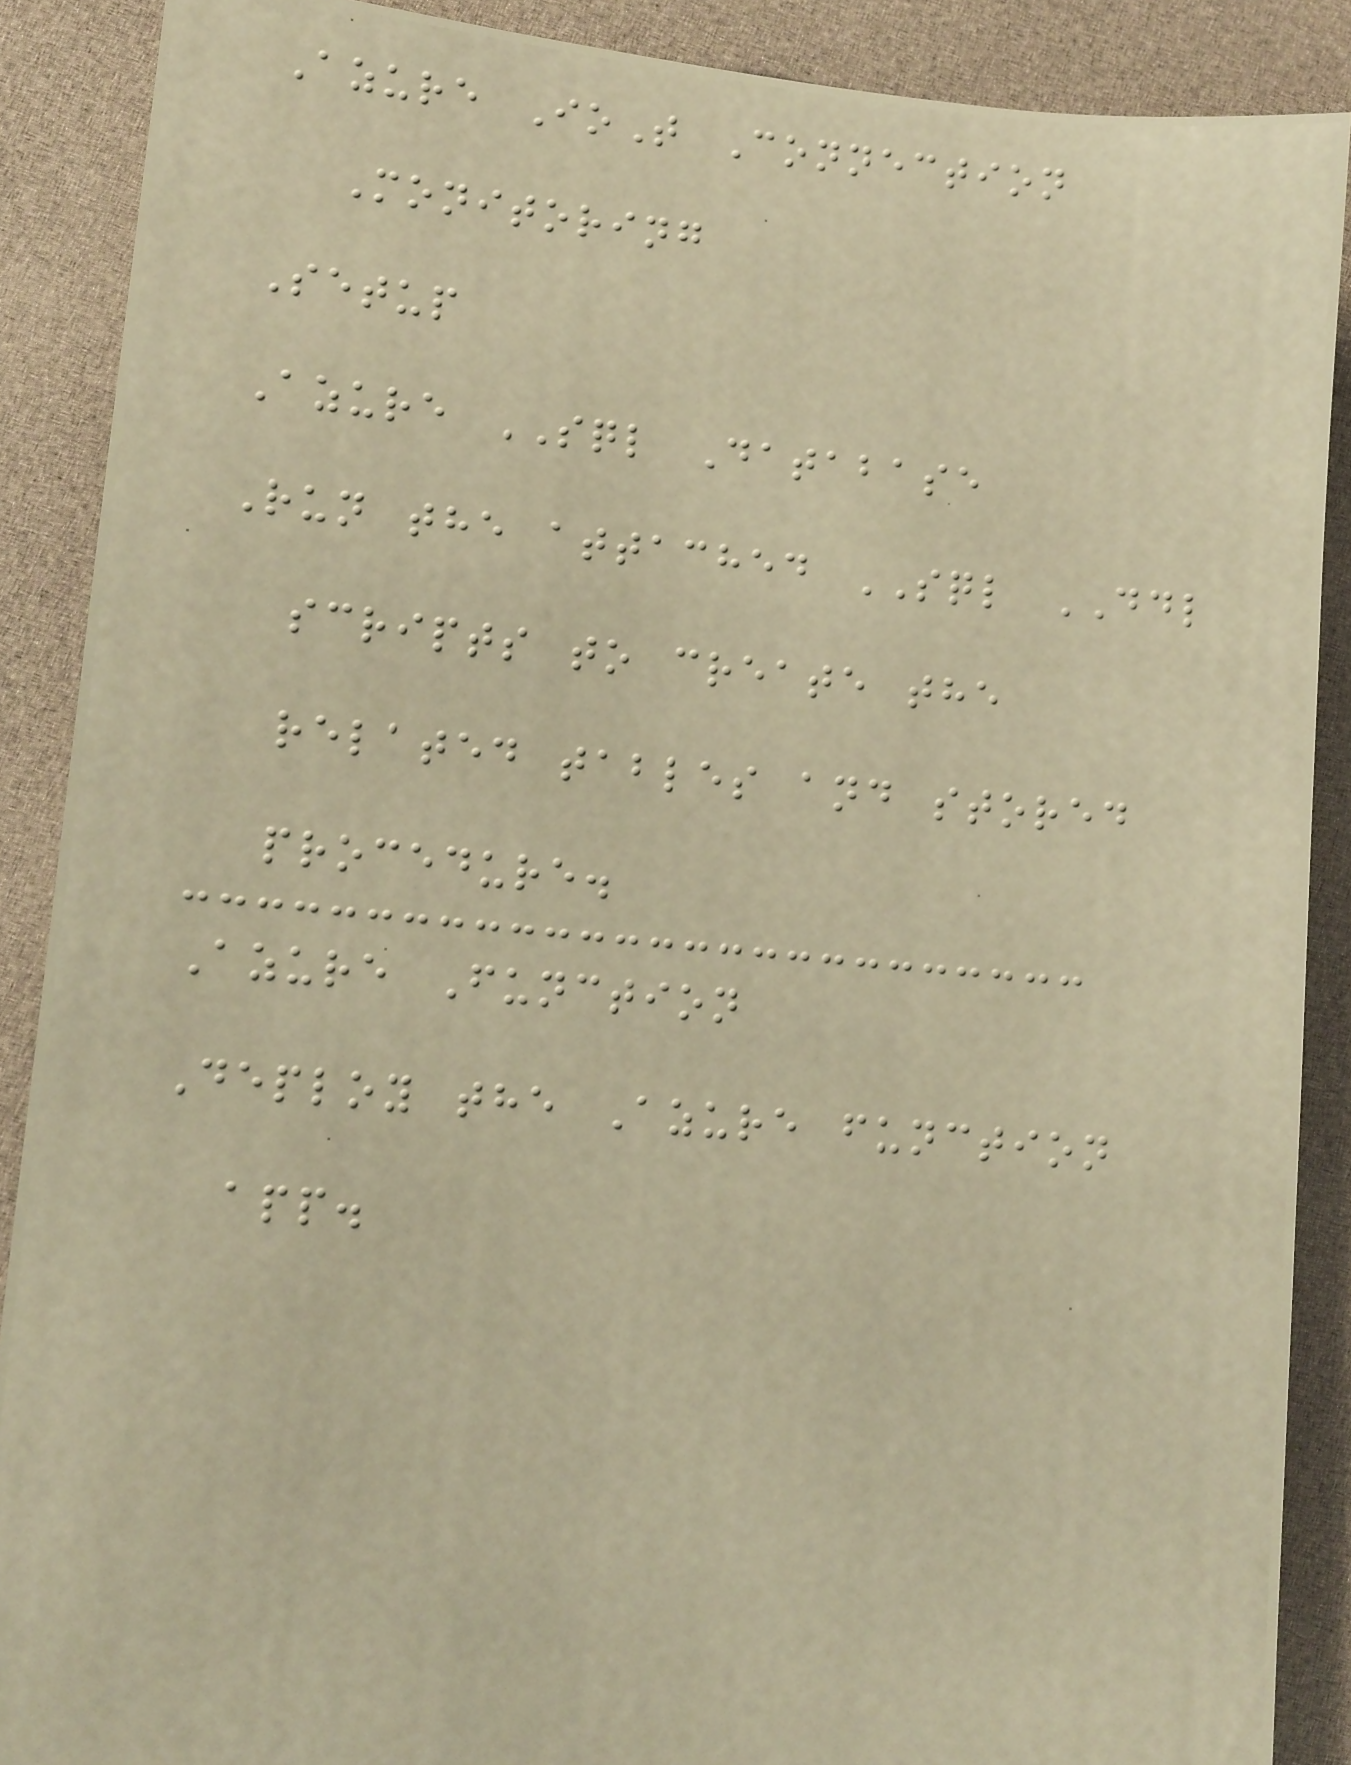Azure IoT Connection
Monitoring
Setup
Azure SQL Database
Run the attached SQL DDL
scripts to create the
related tables and stored
procedure.
Azure Function
Deploy the Azure function
app.
